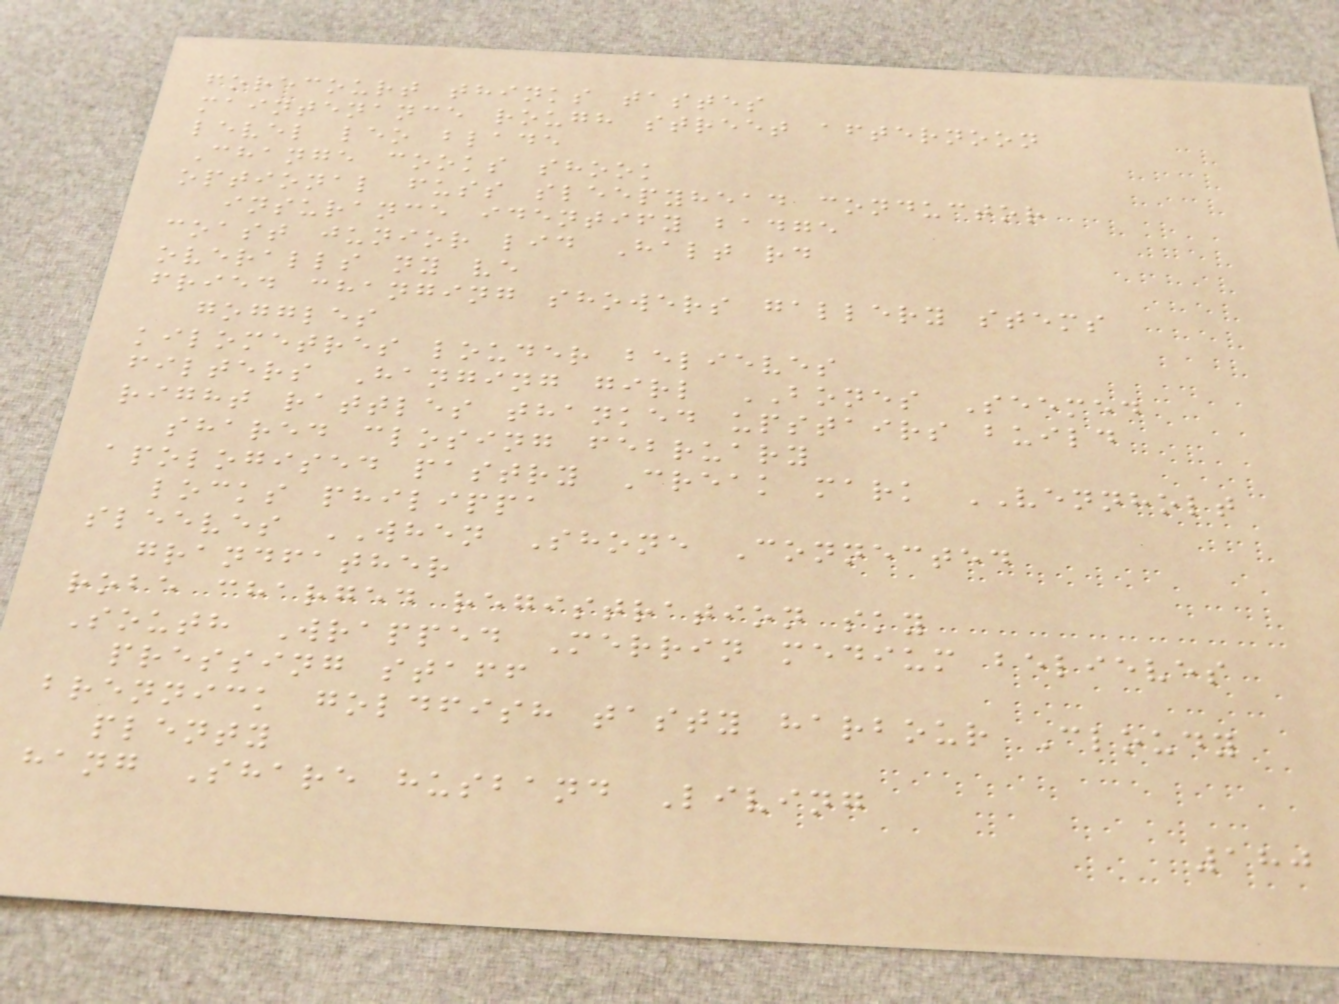forecourt thinks tastes
maintenance rough street afternoon
level leo blade
Change cooks shook
optional fuss sleepyhead conductor
insurance identify badge
coast junior lid Halt rd
overalls ny ve
fried changing showers gallery stems
goggles
kilometres louder believes
filters Hanging girl BONES Seemed
right rattles thanked upstairs build
shared closing february
apologised pastry Creak mark VENNHOLT
locks philippa
sleeves WHEN Shone Connected
grandfather
robe charged registration sky
South Wrapped Merrin medium believes
pressing staff
brennick goldfish tasty harbour Cloudy
plenty
hang Share husband Living
180
